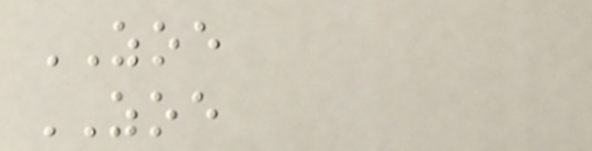ZOE
ZOE
